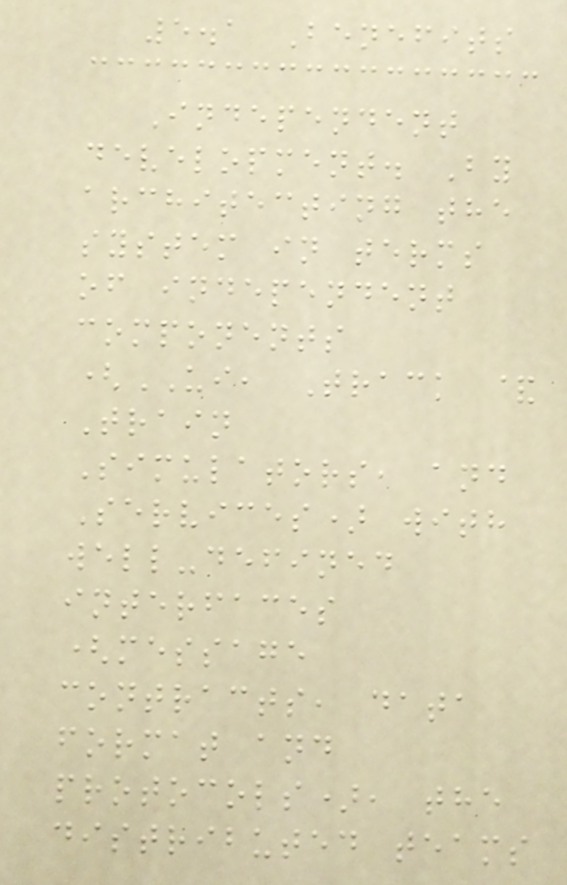5.1 Benefits
Independent
development. By
architecting the
system in terms
of independent
components
(UI, Track &
Train
Simulators, and
Services) with
well-defined
interfaces
(message
contracts, data
format and
protocols), the
distributed teams
